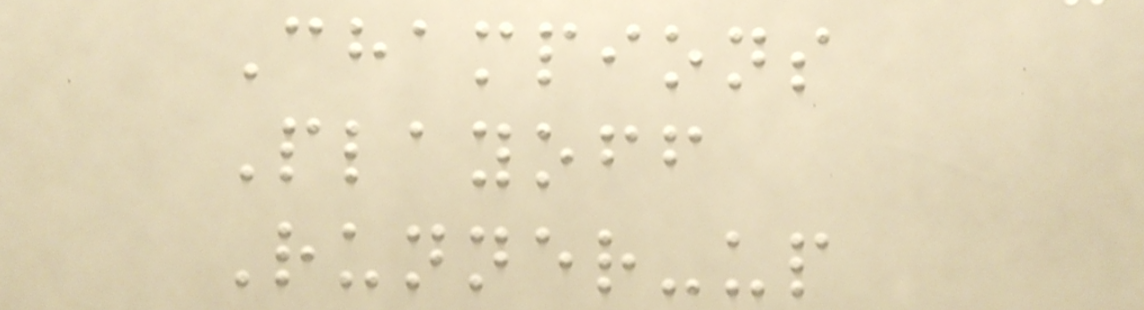Champions
Playoff
Runner-up
